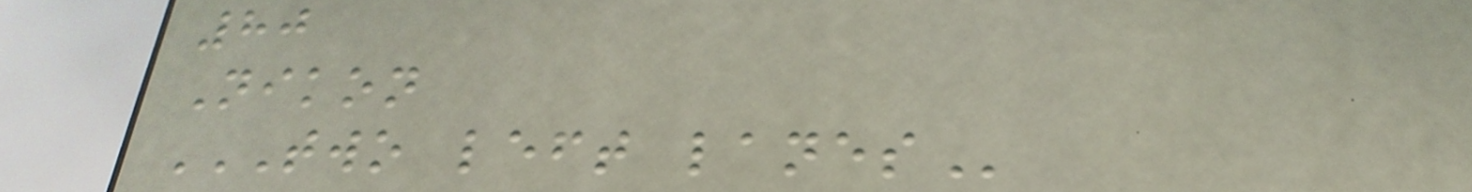80
Nikon
TWO LEFT LANES
